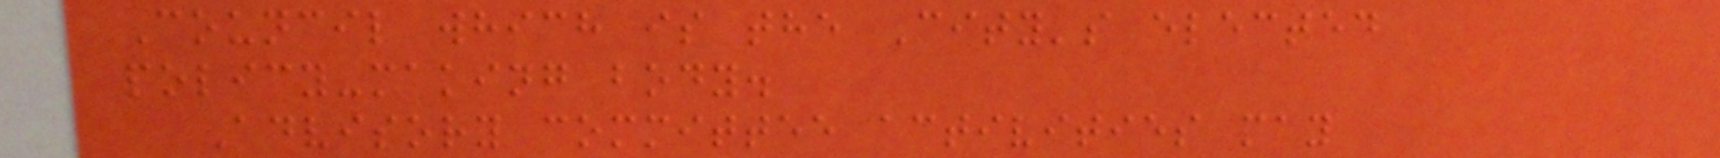Council which is the City's elected
policy-making body.
Advisory committee activities may
